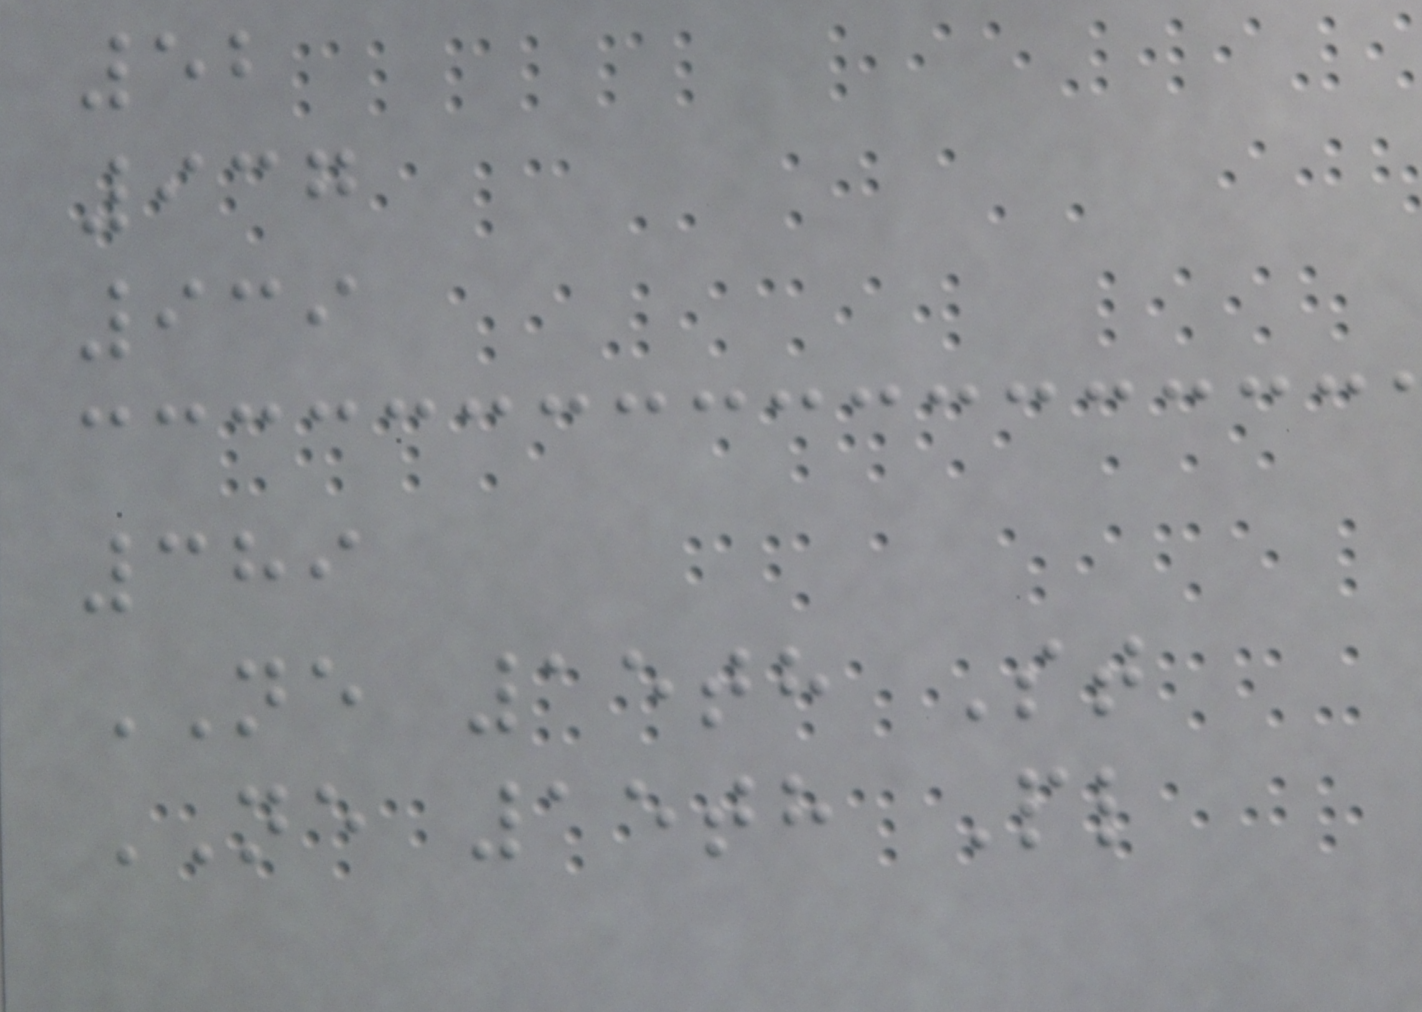52
937
939
389
NE 15th St
NE 15th Pl
